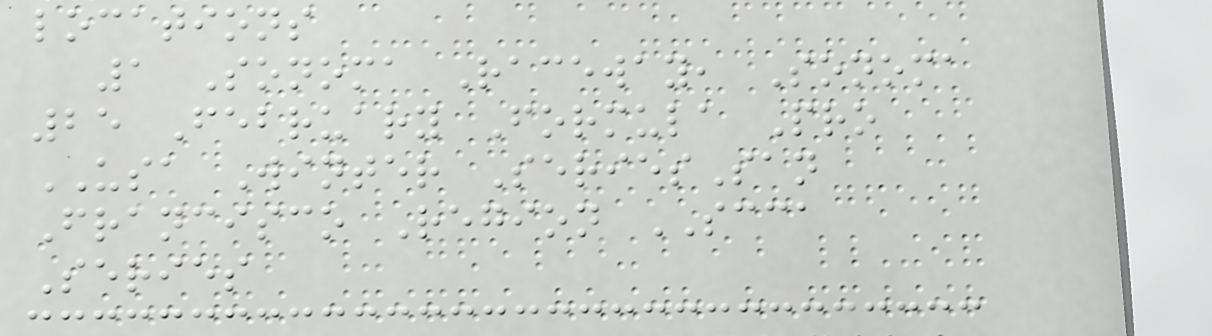locations
1 Sonoma Raceway, Sonoma
25 February Formula Pro
USA Winter SeriesSan
Francisco Region SCCA
Series
